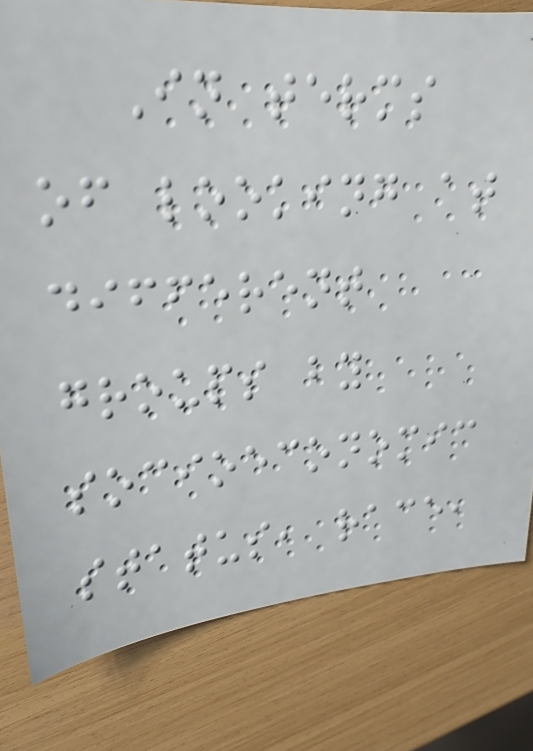In terms
of looking at
different
groups by
socioeconomic
status, race,
